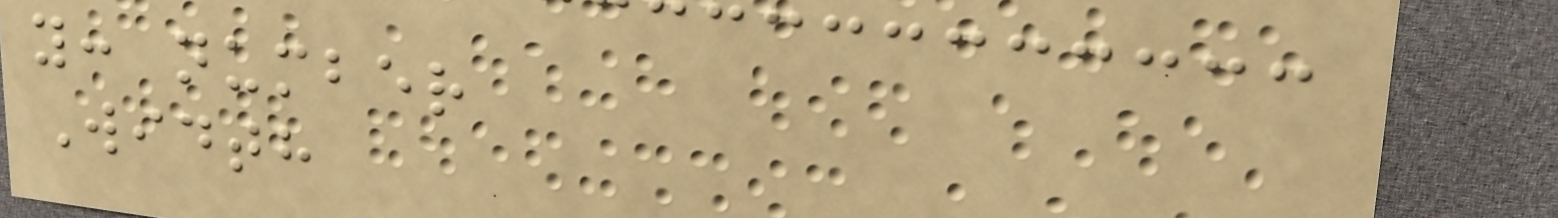y: number
Width
